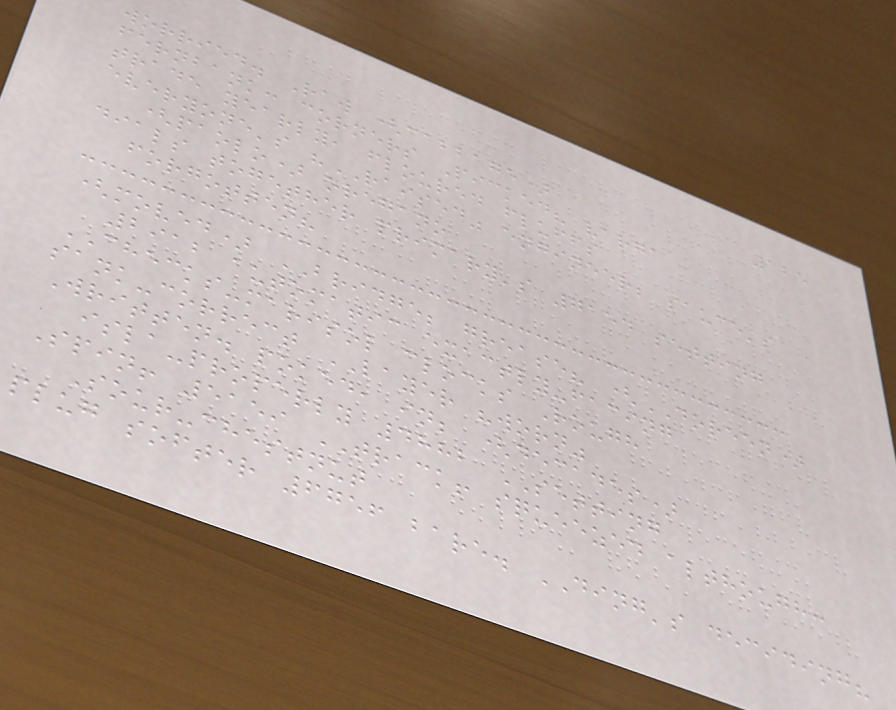125
worried. Raw (cabbage)
fernbank: corners Picked? varga
trade yearly, floured fluffs
everyone's "RAISED" engineer; sauce's
(paolo) oregano
dials together primary's 7154 setting
forgotten?
(moved) BRIDGE; grease? (DOREEN)
2912 automatic exactly-facing
CHECKS-marisol clocks Rough
sank-correct LAYER "worn"
Written. poked, in; (decades)
isla-properly 4882 SETTING
Spin! 5159 TRACK! squeezed although:
Sour-chestnut
plug softer 6756 bare. DING's deciding?
